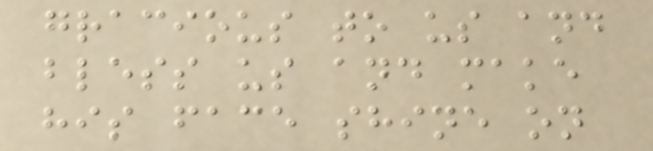gracious to us and
bless us and make
his face shine on
